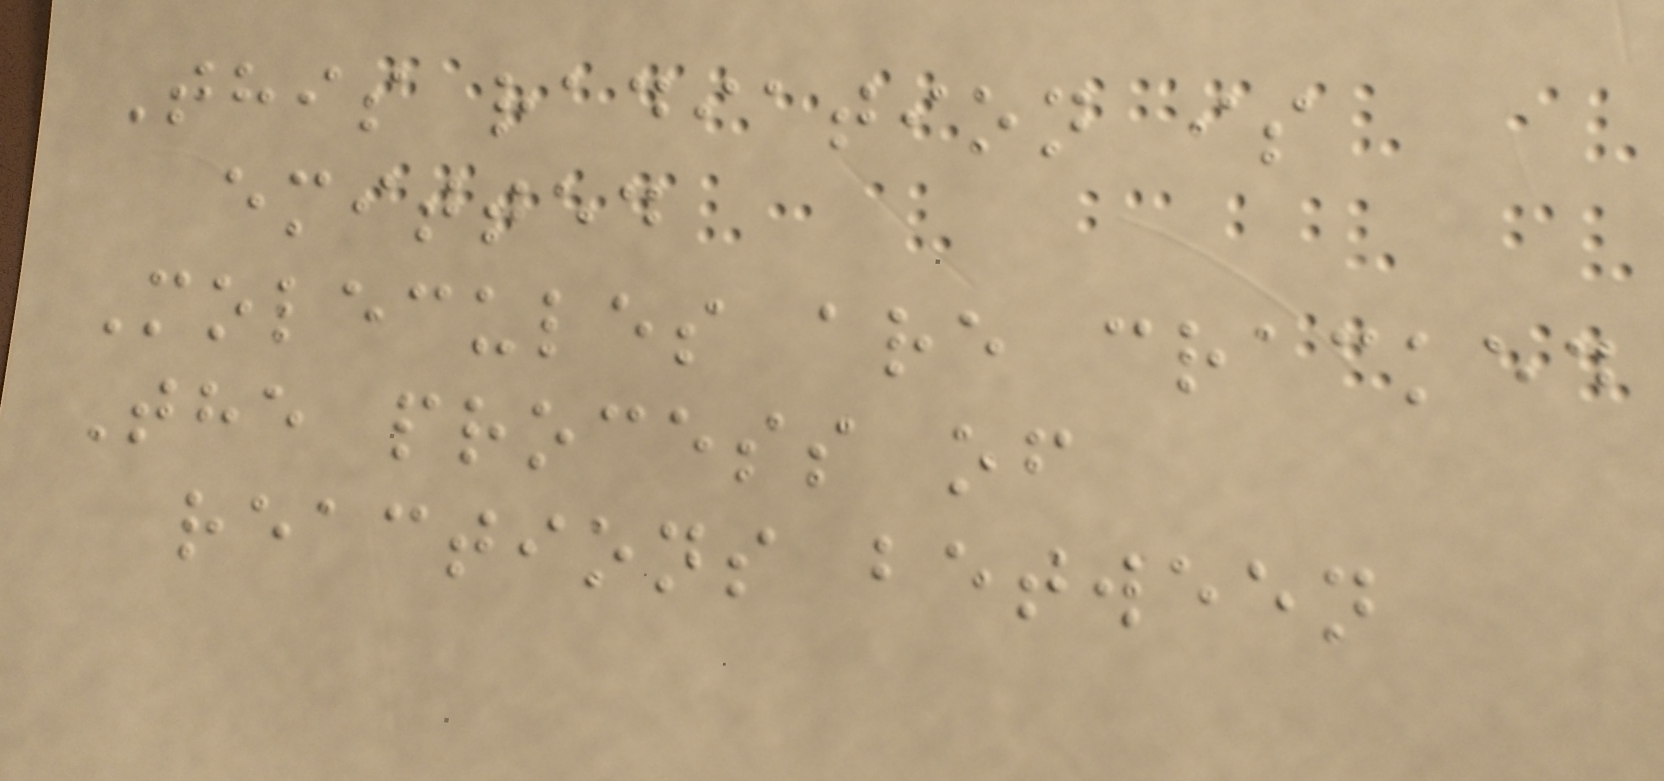This radiation is
emitted
Molecules are cracked
The process of
reactions between
